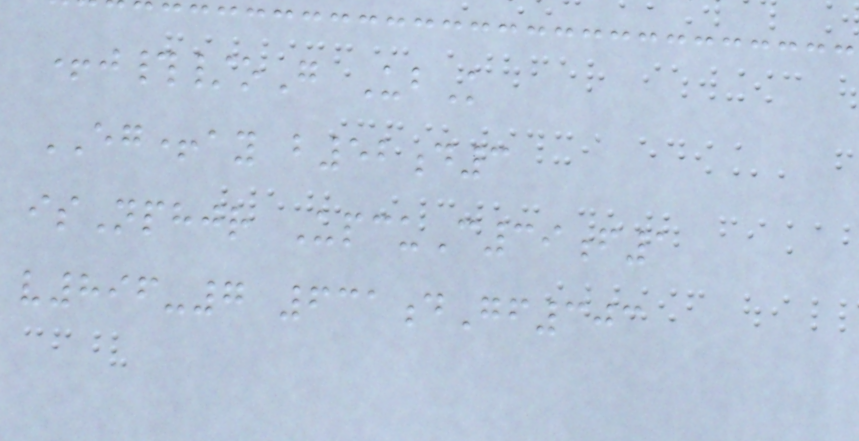+j#/oG UbK
EG+ay b52d3
isNphjr UpcuC39f1
v896-7 631dGf303
